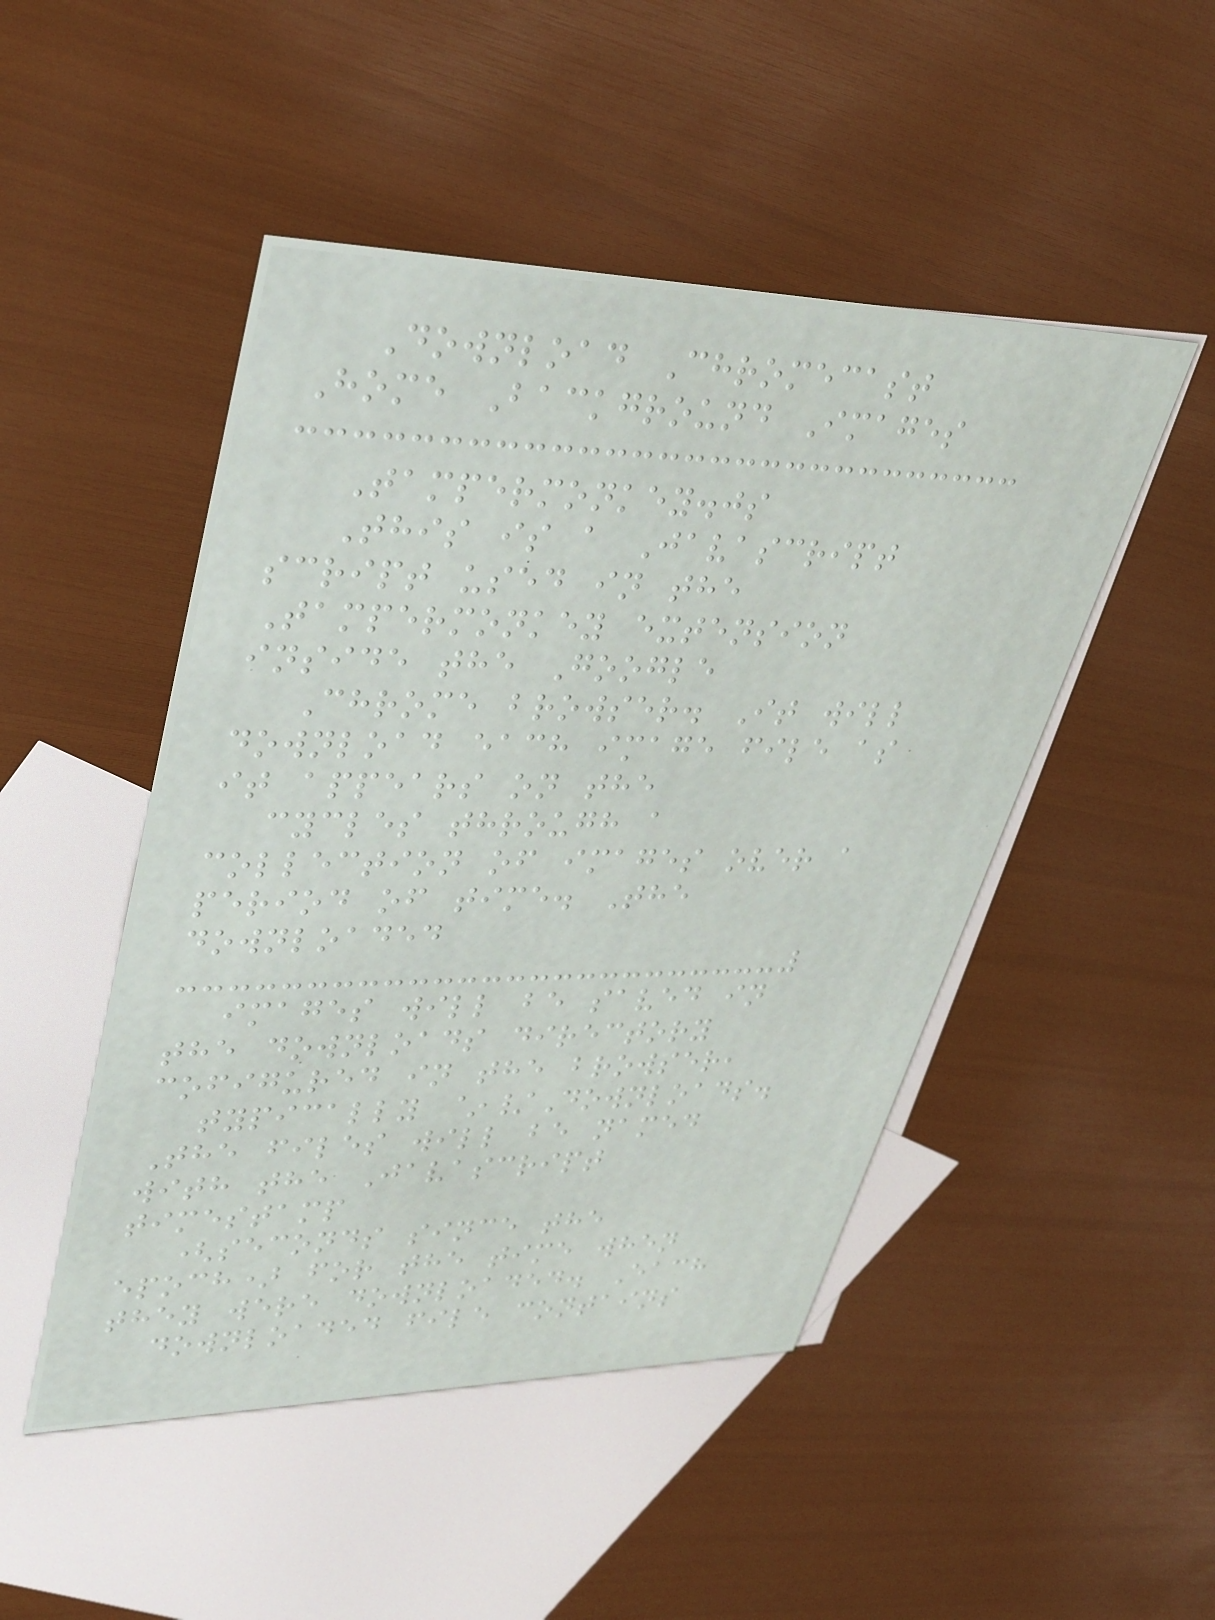Download Chromecast
Home Background Images
Tampermonkey.js
This is a Javascript
script used in the
Tampermonkey extension
inside the Google
Chrome browser. It will
download each image file as
it appears on the
cycles through a
collection of images over a
period of time. The
downloaded
images will be saved in
the downloads directory
cofigured in the browser,
typically ~/Downloads.
The files will be named
with the Javascript
timestamp
(seconds since the
epoch) for the time when
they were downloaded. Each
downloaded file contains
